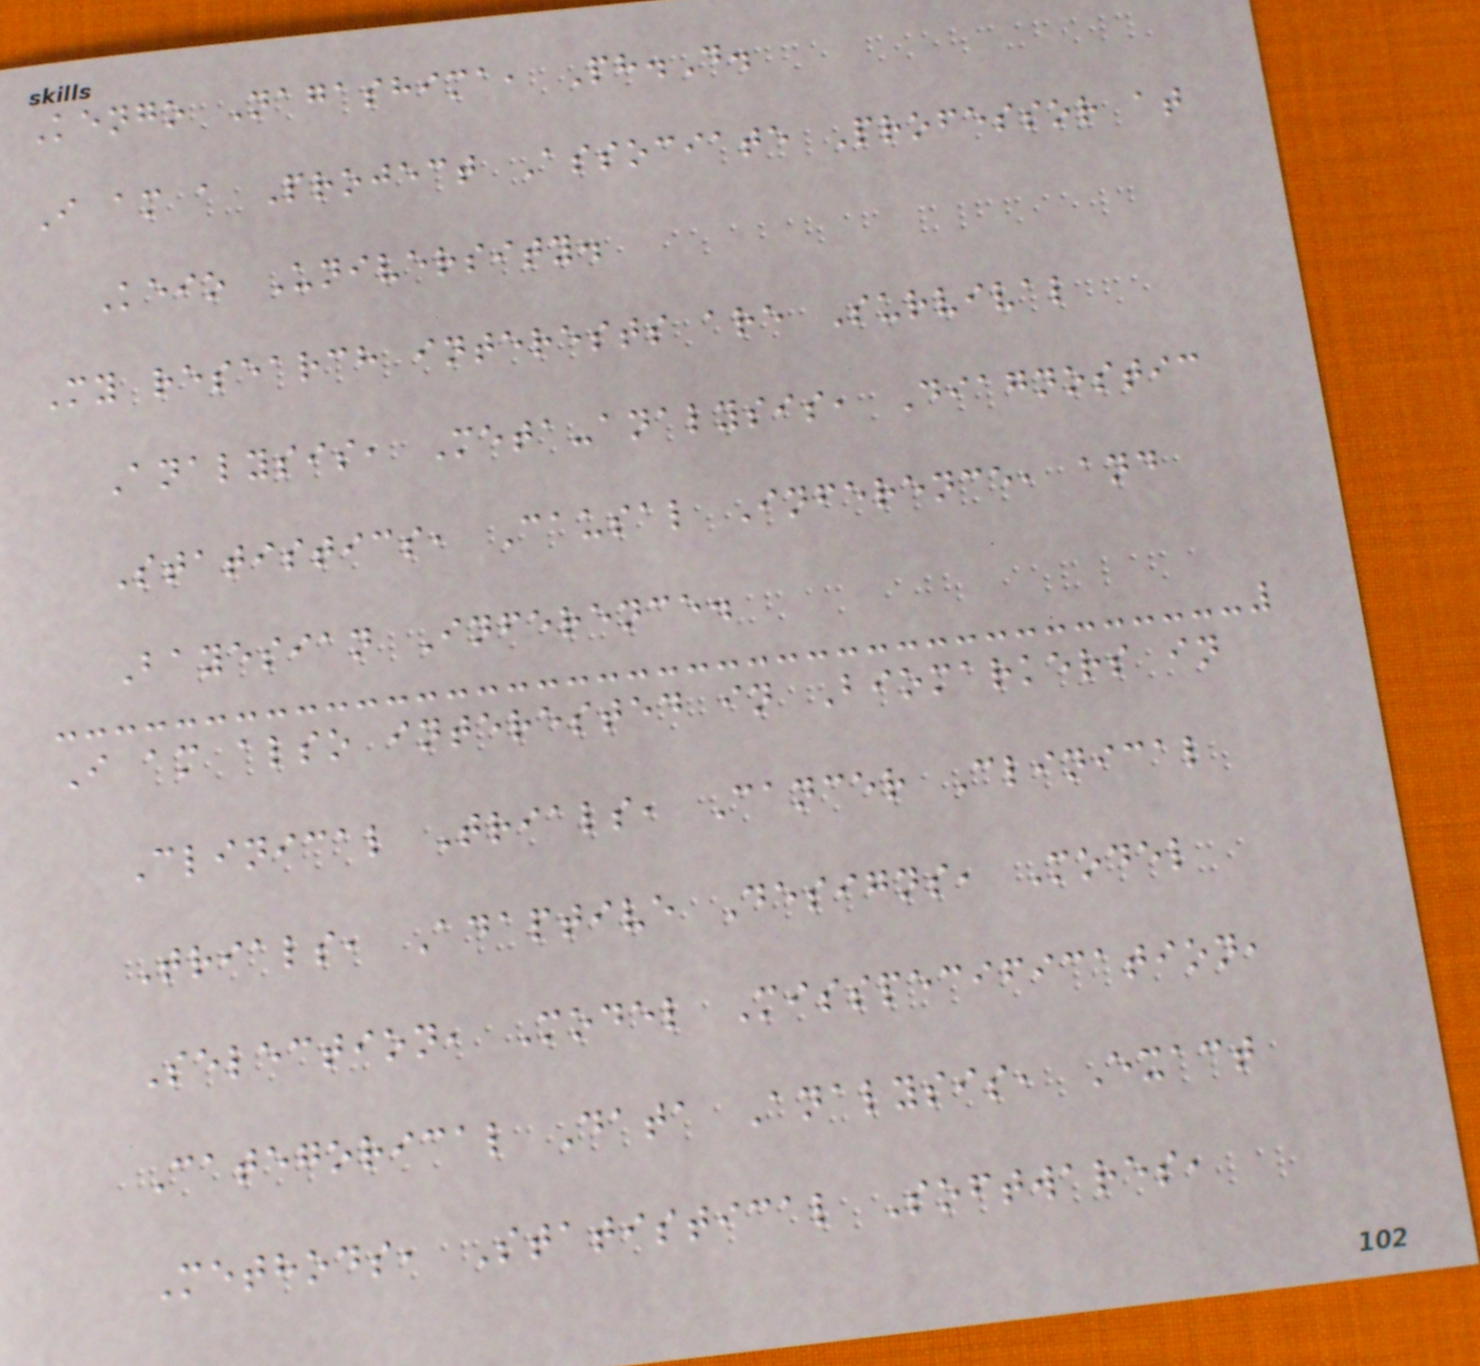Kengo Nagashima, Ph.D.
I am a Project Associate Professor at
Keio University.
My research interests are Survival
Analysis, Meta-analysis, Diagnostic
Statistics, Causal Inference, and
Bayesian Inference.
I am also interested in Biomarkers in
Clinical Trials, Cancer Clinical
Trials, Adaptive Designs, Model
Selection, Model Misspecification,
Categorical Data Analysis, Exact
Methods, Statistical Softwares,
